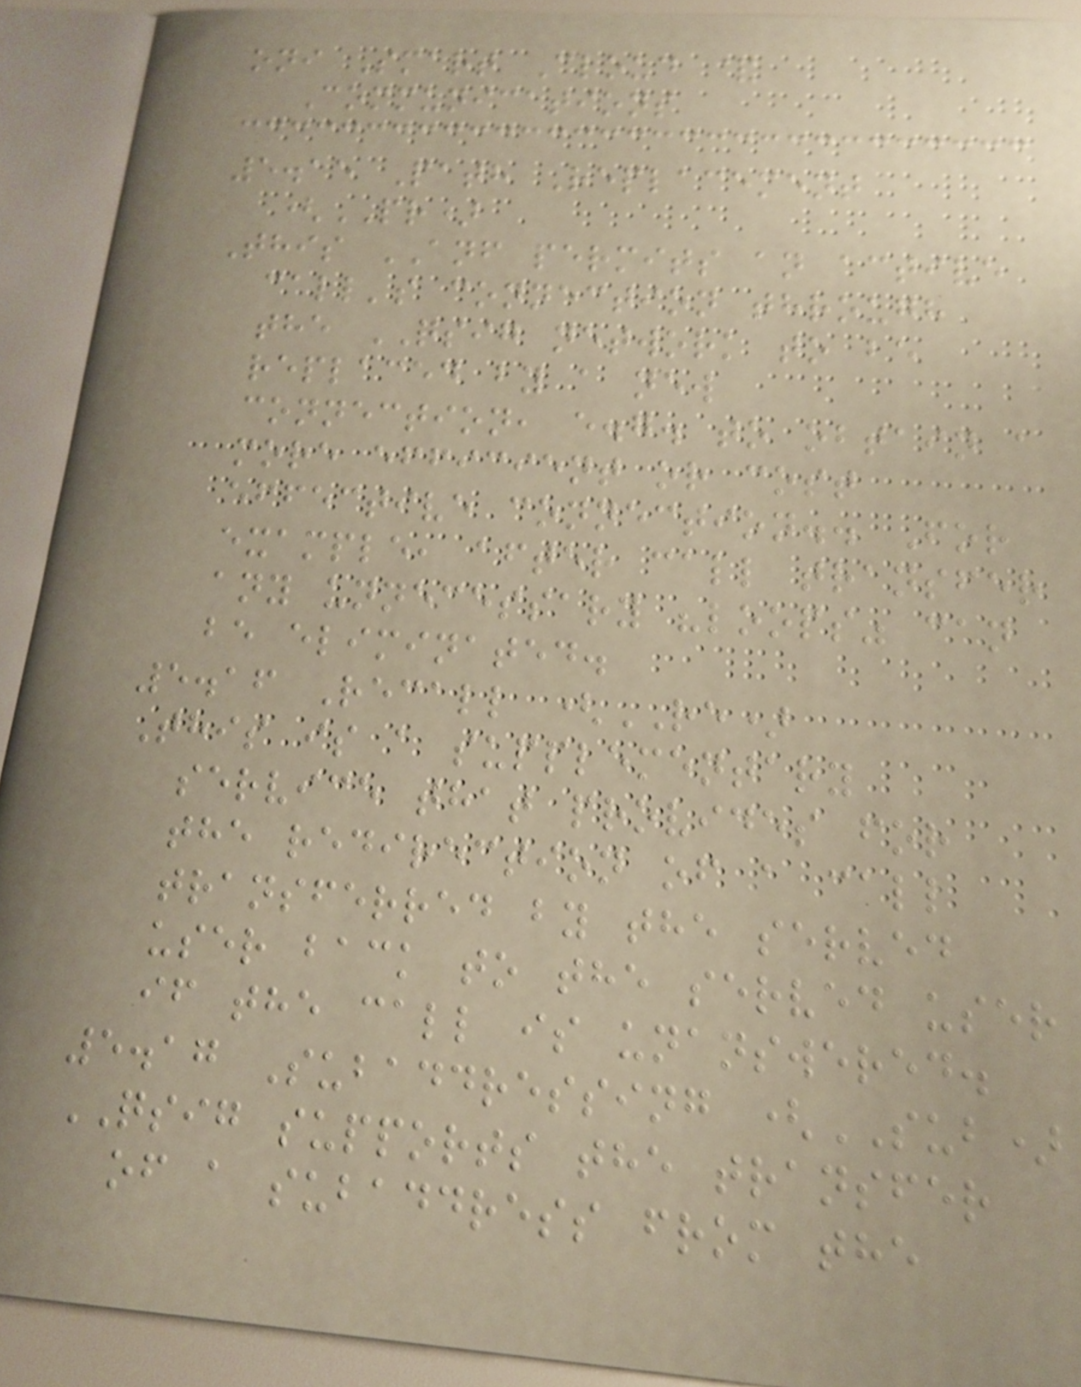oni Smart Cloud &
Communications
5.15 Path Replacement
(PR)
This ANF permits an active
call's connection through
the QSIG network to be
replaced by a new
connection, e.g. to obtain a
more efficient or cost
effective connection.. For
example, after call transfer
any unnecessary "loops" can
be eliminated.
5.16 Recall (RE)
This is a supplementary
service that provides for
the redirection of a call
transferred by the served
user back to the served user
if the call is unanswered.
5.17 Subaddressing (SUB)
QSIG supports the transfer
of a subaddress from the
